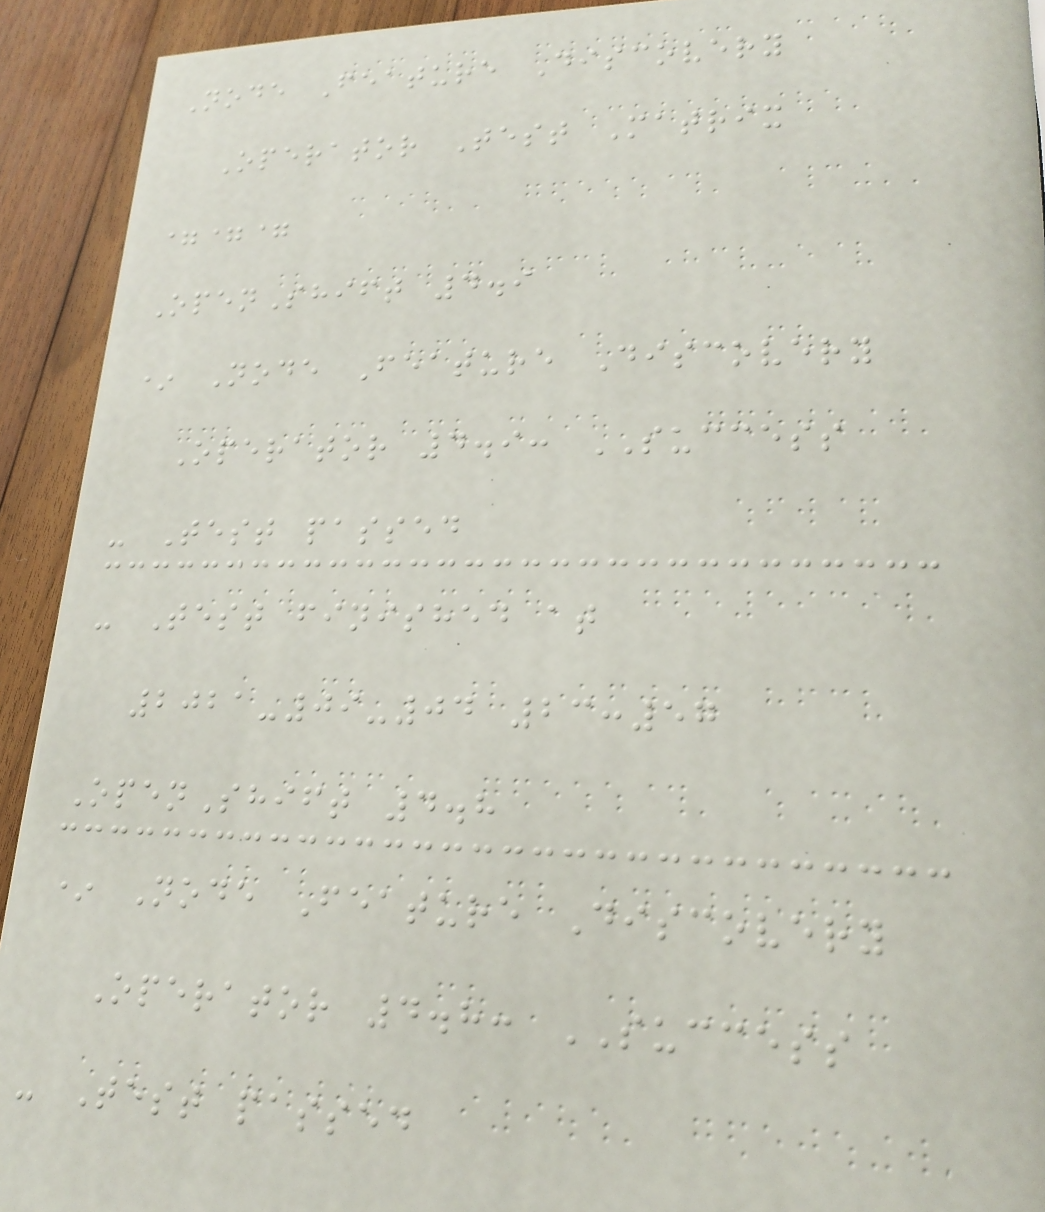Node Feature Discovery
Operator Test Matrix
===
OpenShift 4.9
* Node Feature Discovery
Operator 4.9: SUCCESS
- Test passed
- Test finished at
2021-09-04 23:57
OpenShift 4.8
* Node Feature Discovery
Operator 4.8: SUCCESS
- Test passed
